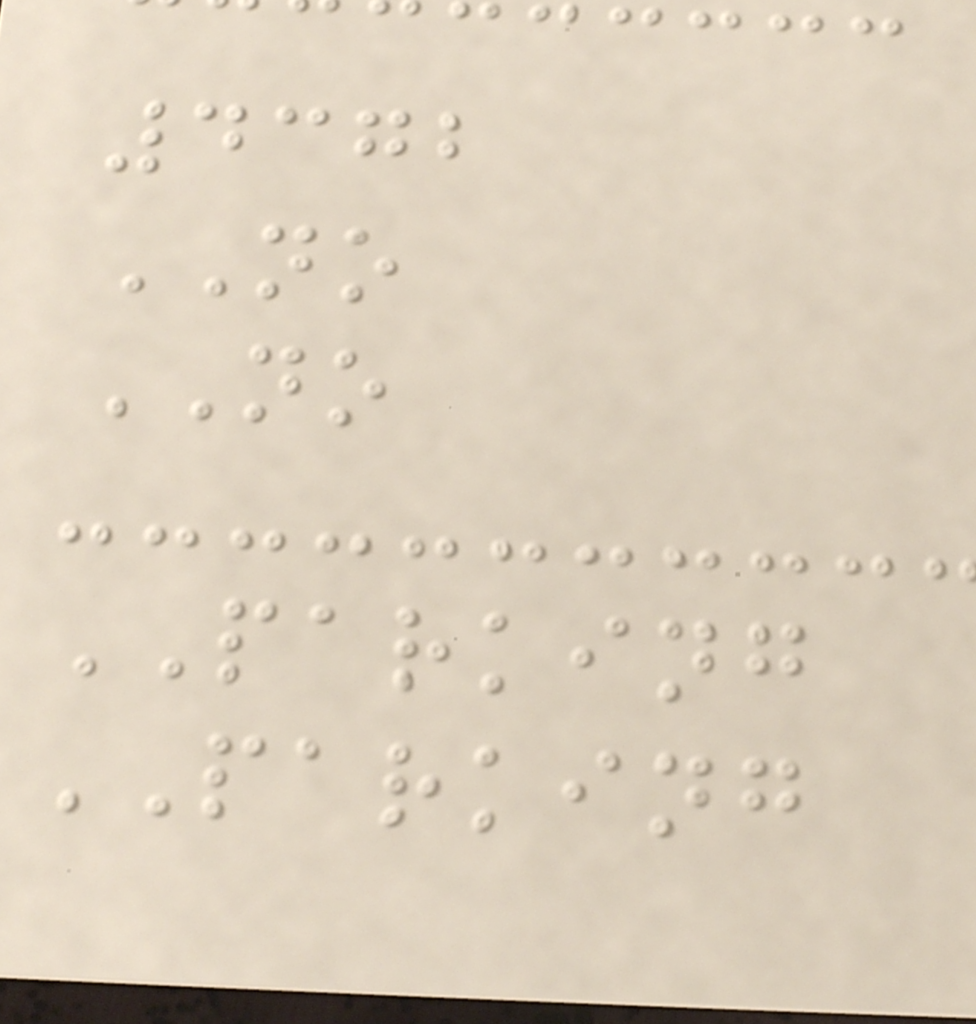4372
NO
NO
PARKING
PARKING
